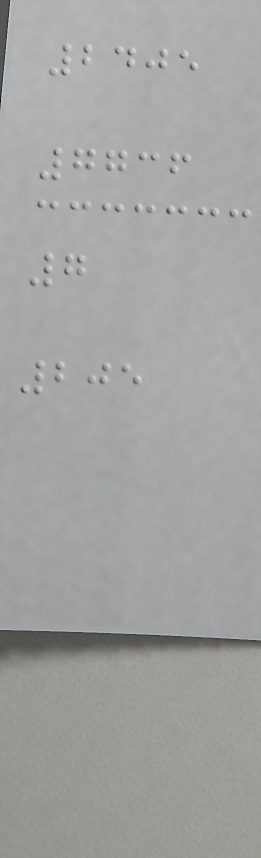2405
7736
7
205
